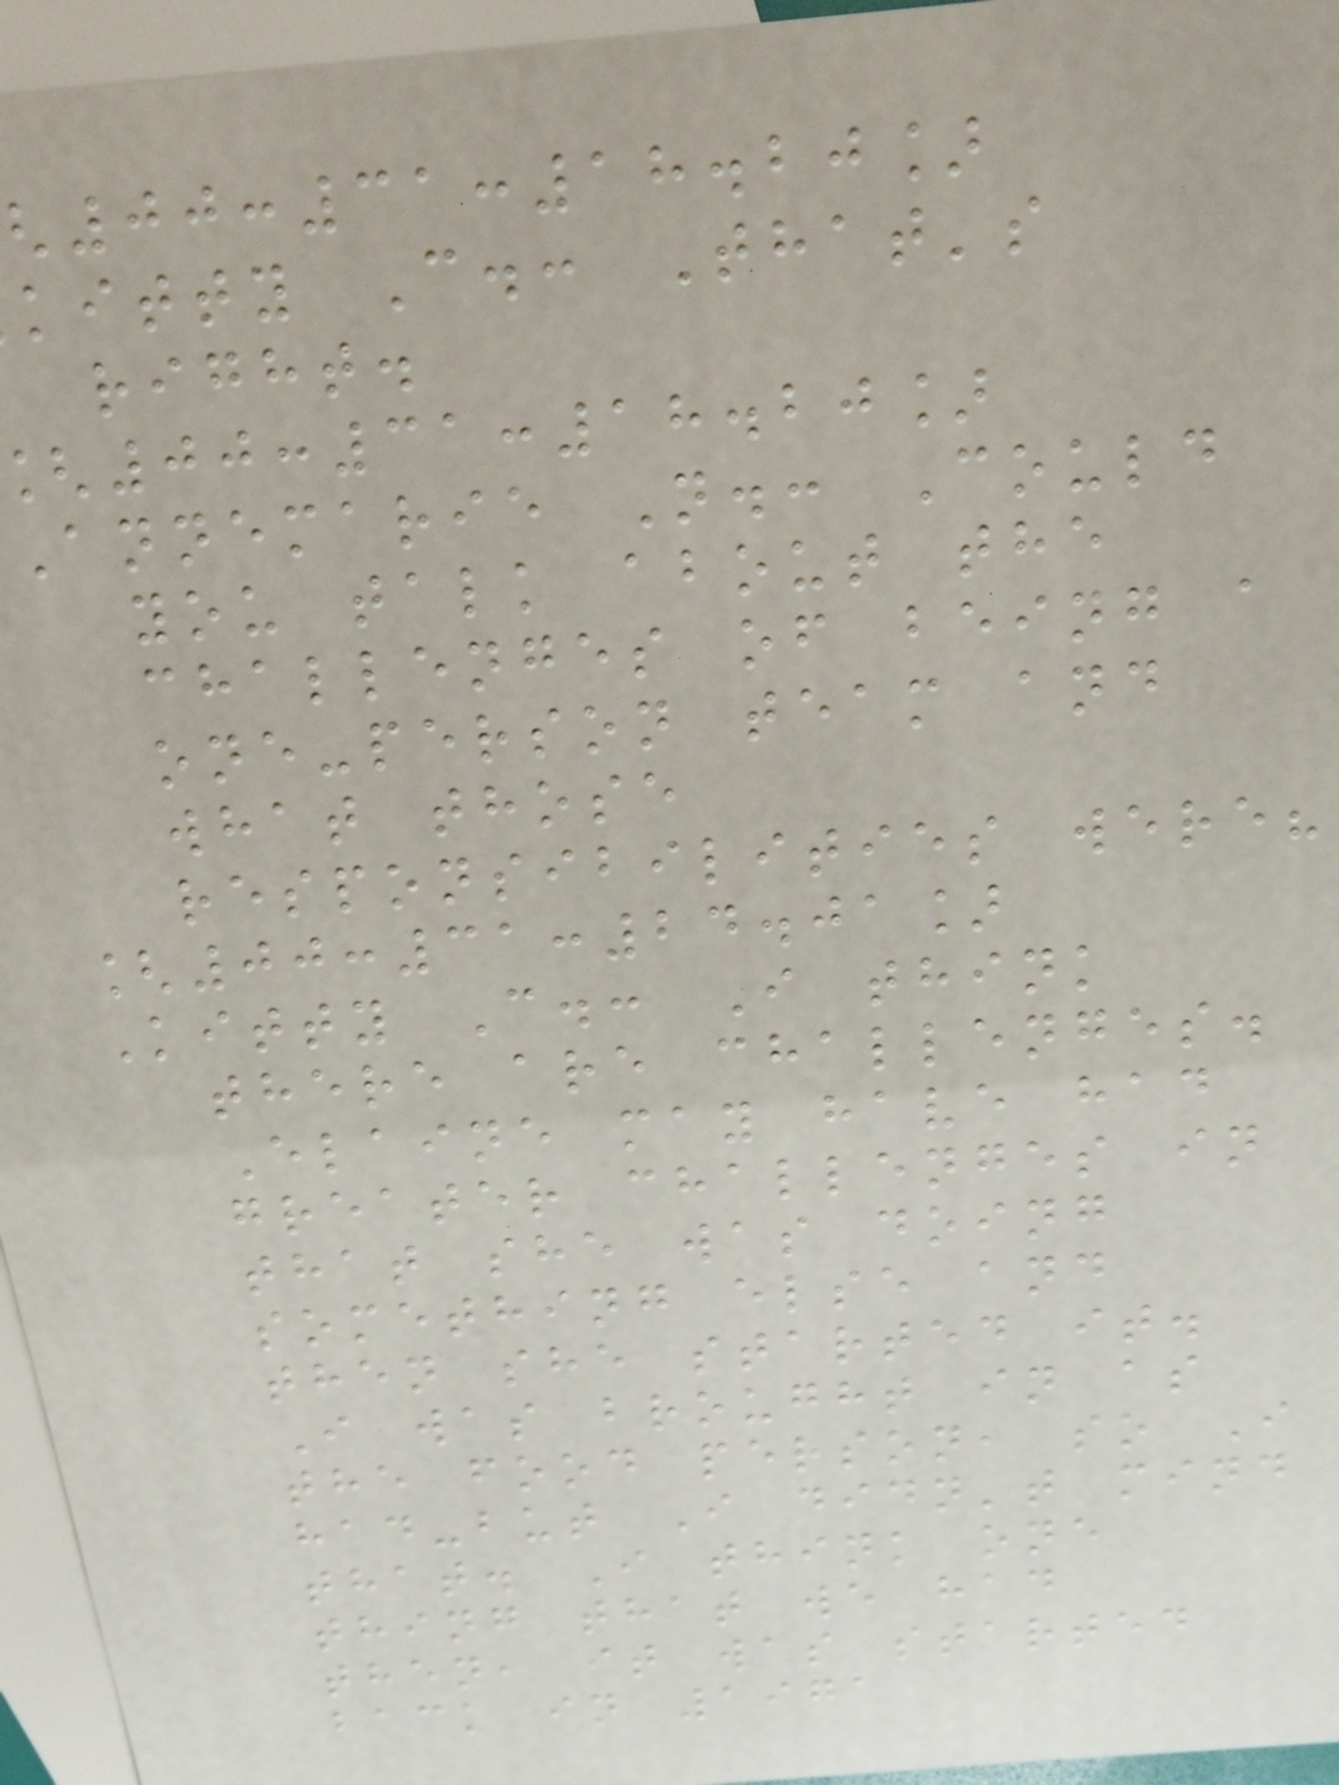00:31:18.20]
kitty C.: That's
right.
00:31:18.20]
Annemarie N.: Could
you talk about the
challenges of being a
one-person team and
what those
responsibilities were?
[00:31:24.01]
Kitty C.: I think
there are challenges.
Elaine may have had
greater challenges in
that she was doing
something else and
then she started it.
I was brought in as
the food person, so I
had-but I didn't mind
that. I think one
thing that we had
then, it was started
back in 1971
